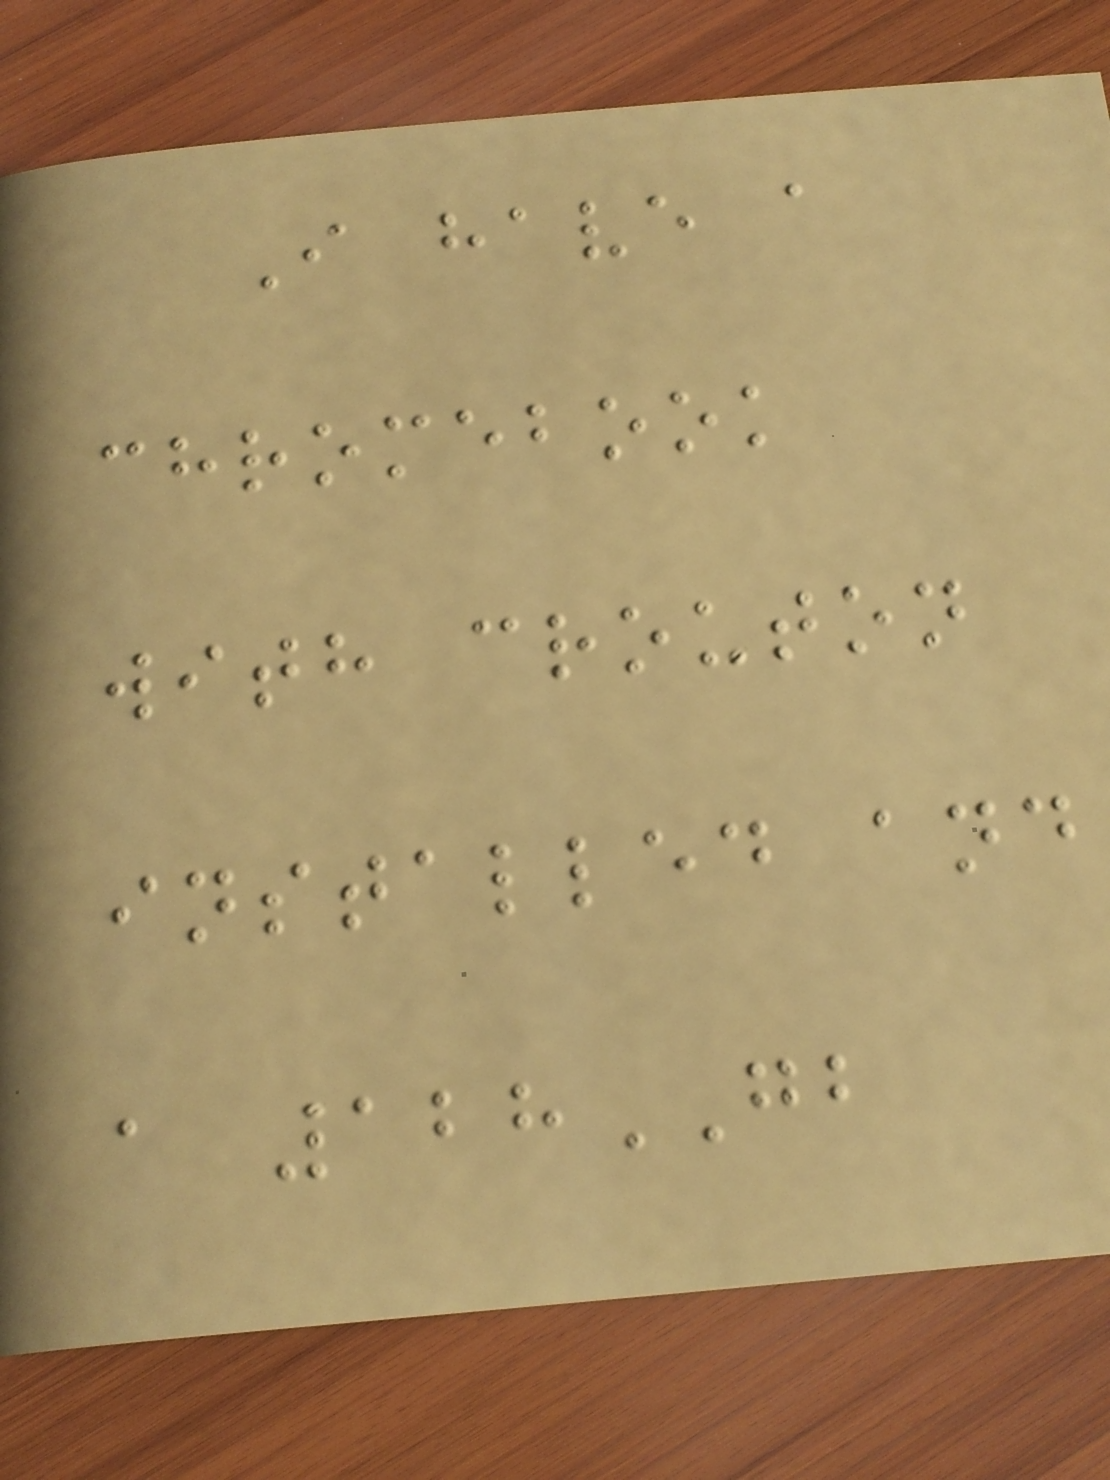I have a
chromebook
with crouton
installed and
a 128GB
